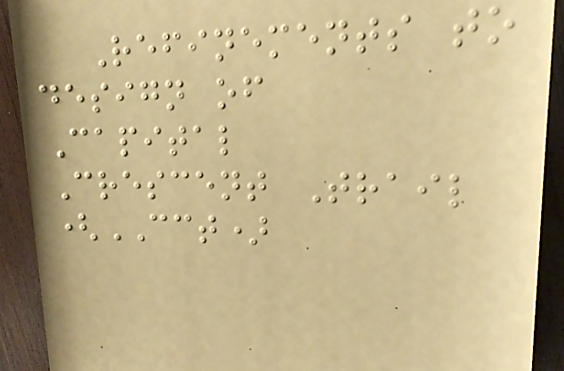Refinements to
design of
Capital
Crescent Trail
(CCT)
